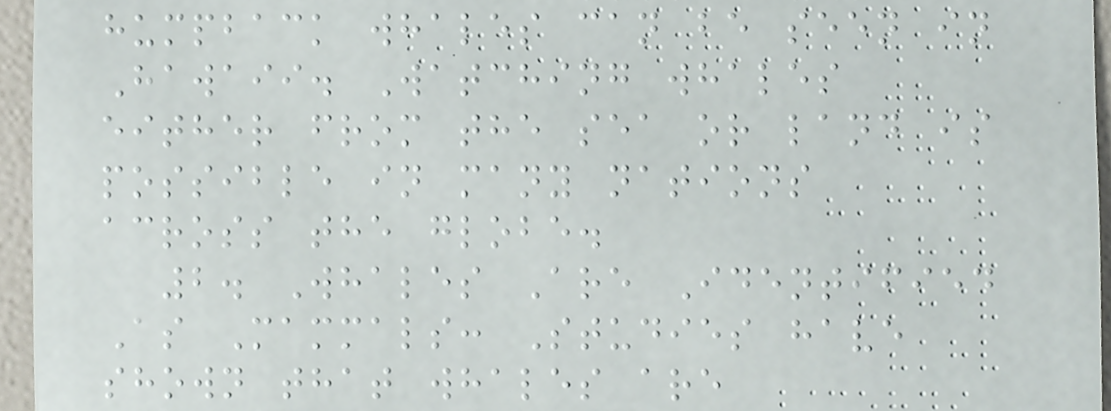humpback whales can be seen in
Hawaii. Watching whales
either from the sea or land is
possible in many nations
across the globe.
2. Whales Are Identified
As Mammals: Studies have
shown that whales are
